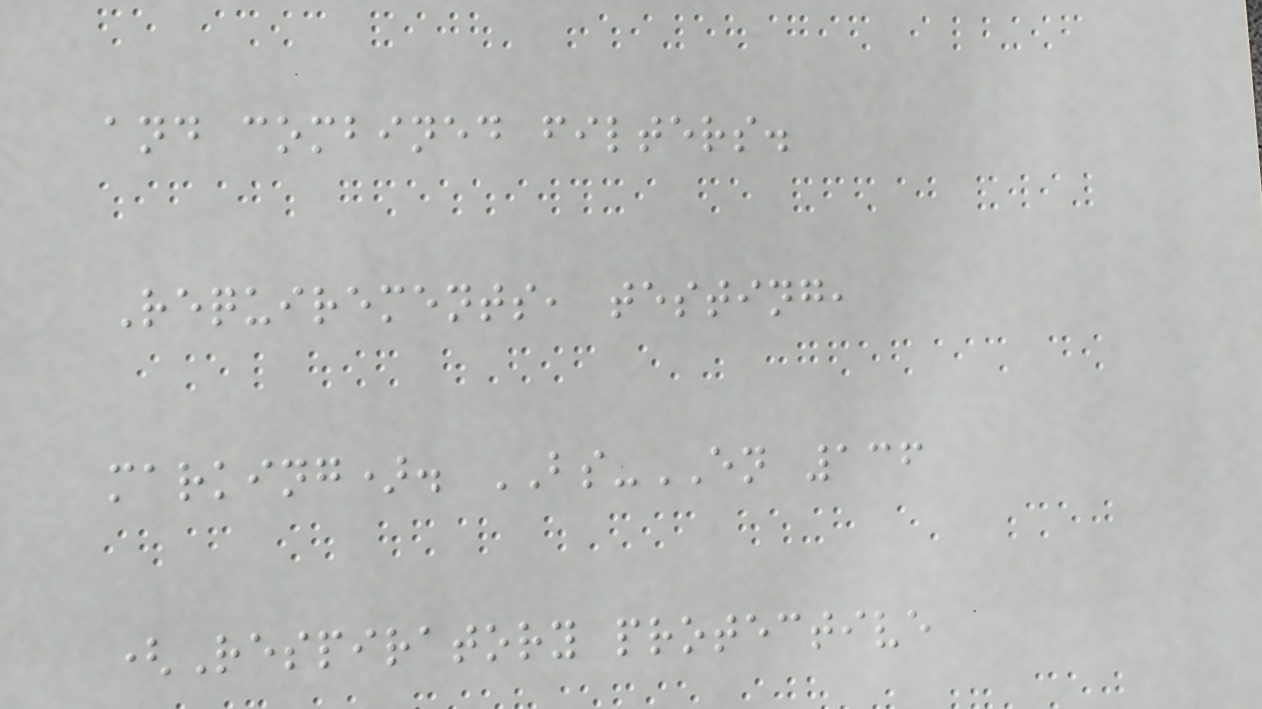and combined filters.
Requirements, testing,
marking). BS-EN 136
(Respiratory protective
